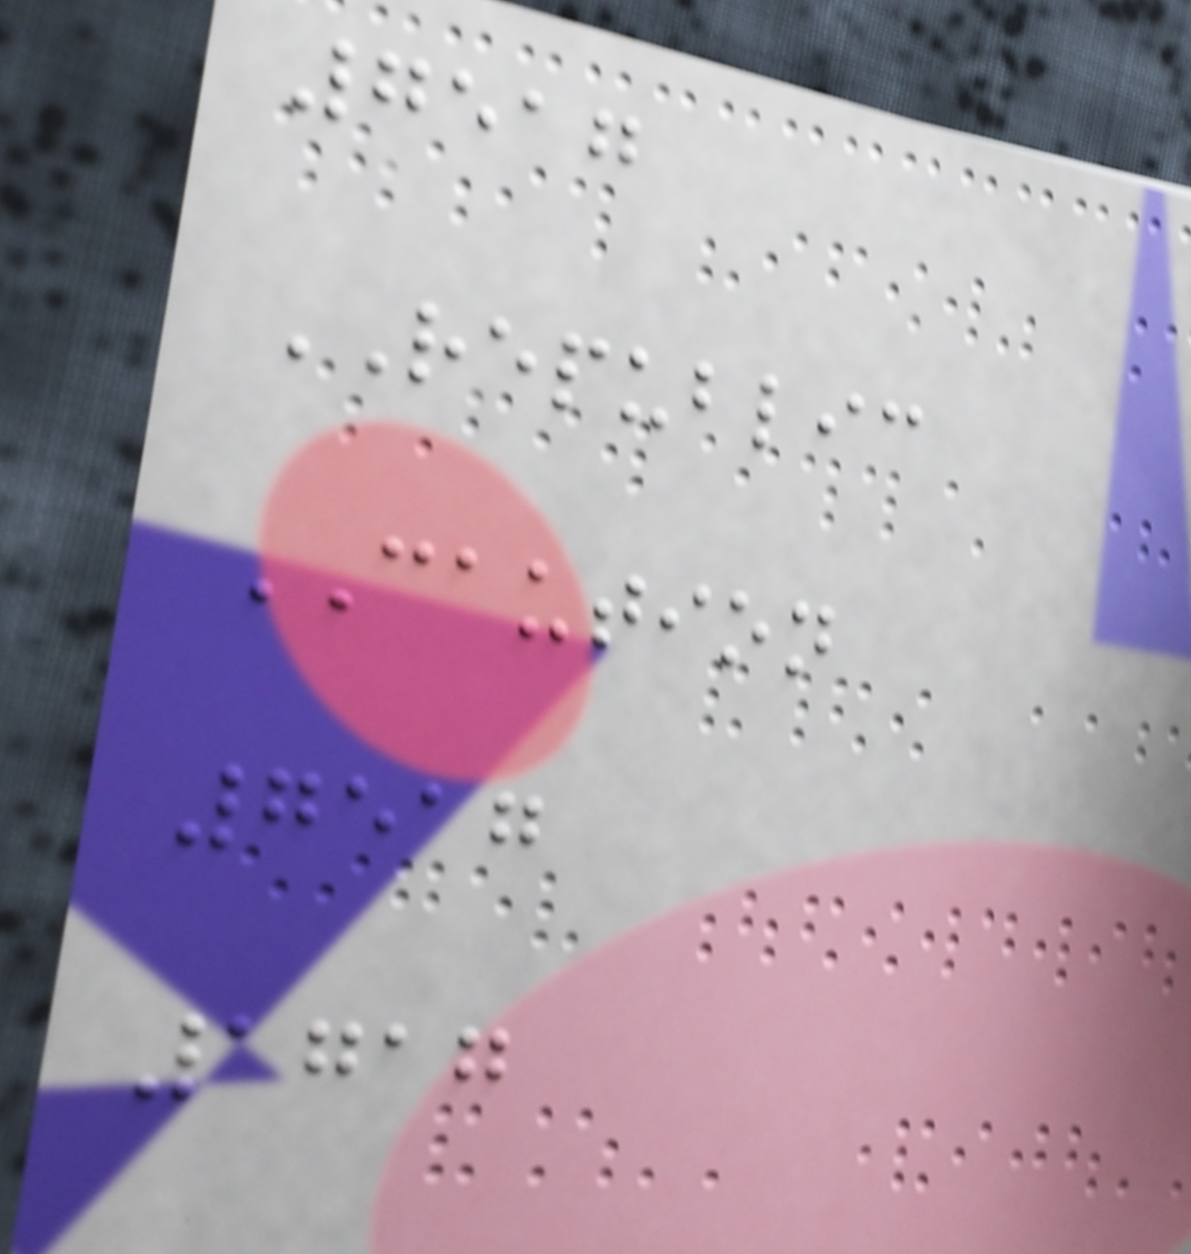7517
REPUBLIC
CAUTION
7517
1717
